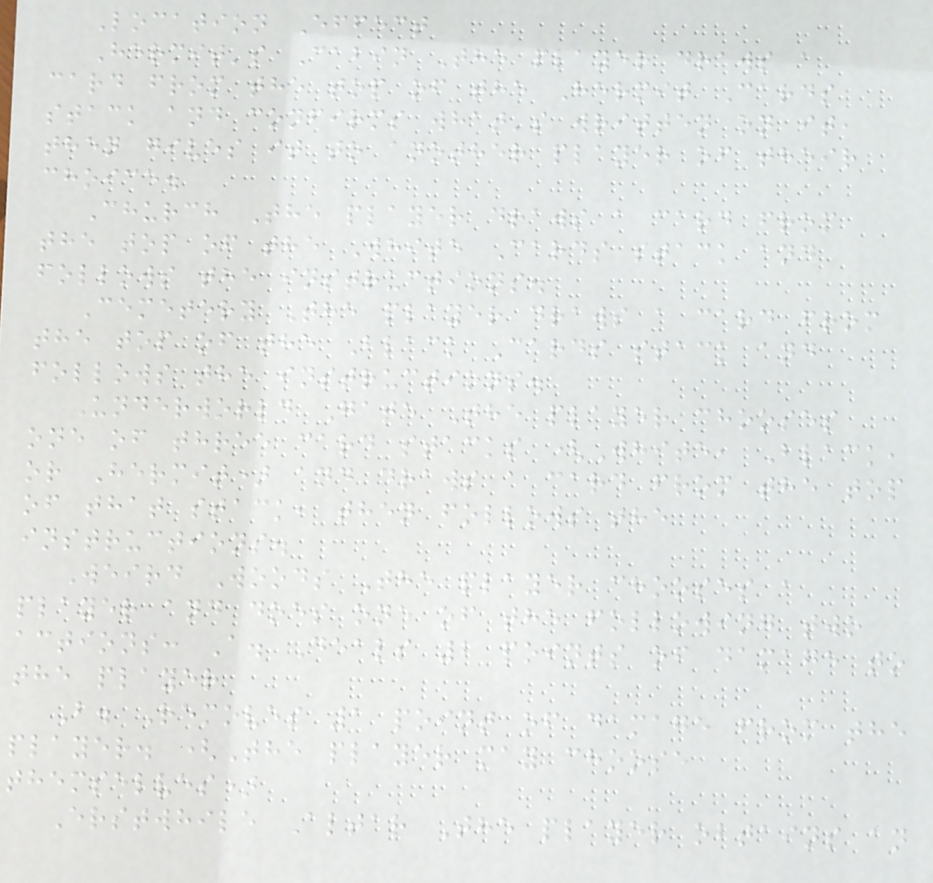Location Effect
Hermit's Cabin The player draws a
card from the top of the Hermit Cards
stack and confirms what's written on it,
then gives it to another player of their
choice.
Church The player draws a card from
the top of the White Cards stack and
follows the instructions.
Cemetery The player draws a card from
the top of the Black Cards stack and
follows the instructions.
Underworld Gate The player chooses
one of three card stacks (White, Black,
or Hermit) and draws a card from the top
of that stack, then follows the
instructions.
Weird Woods The player chooses a
player and does one of the following two
actions: A. Deals 2 points of damage to
the player
B. Removes 1 point of damage from the
player. (The player may choose
themselves)
Erstwhile Altar The player obtains an
